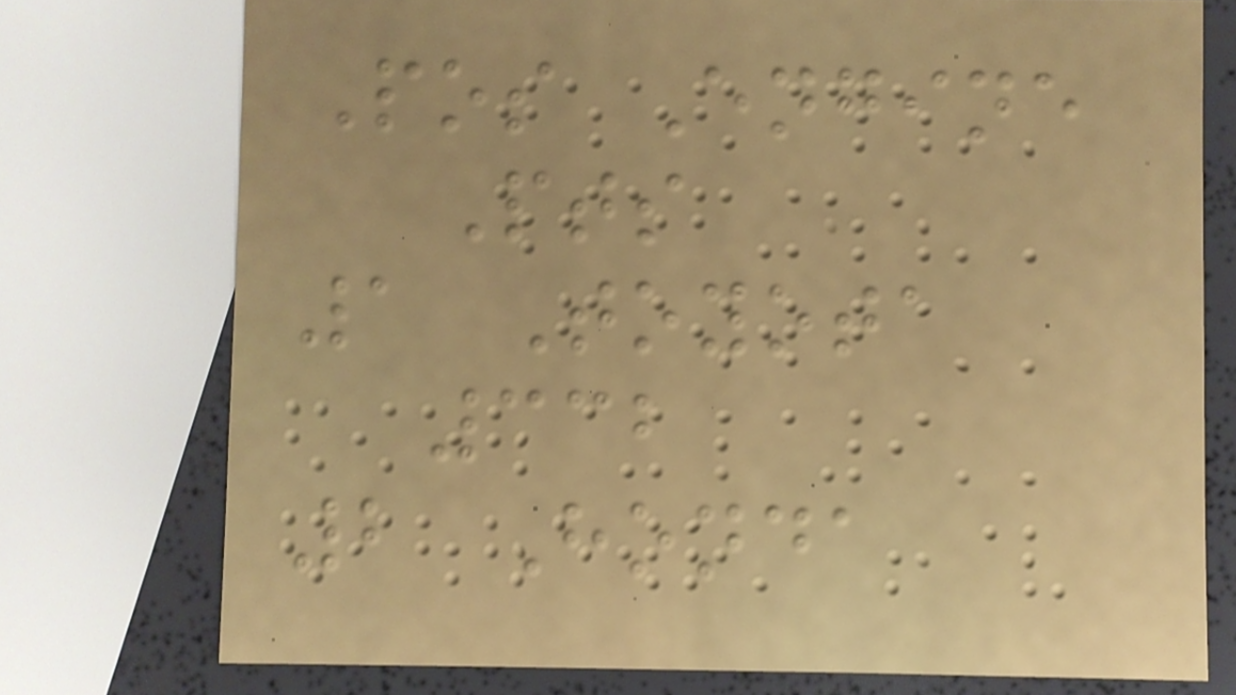Pos Engine
Pts
1 Toyota
332
2 Honda
